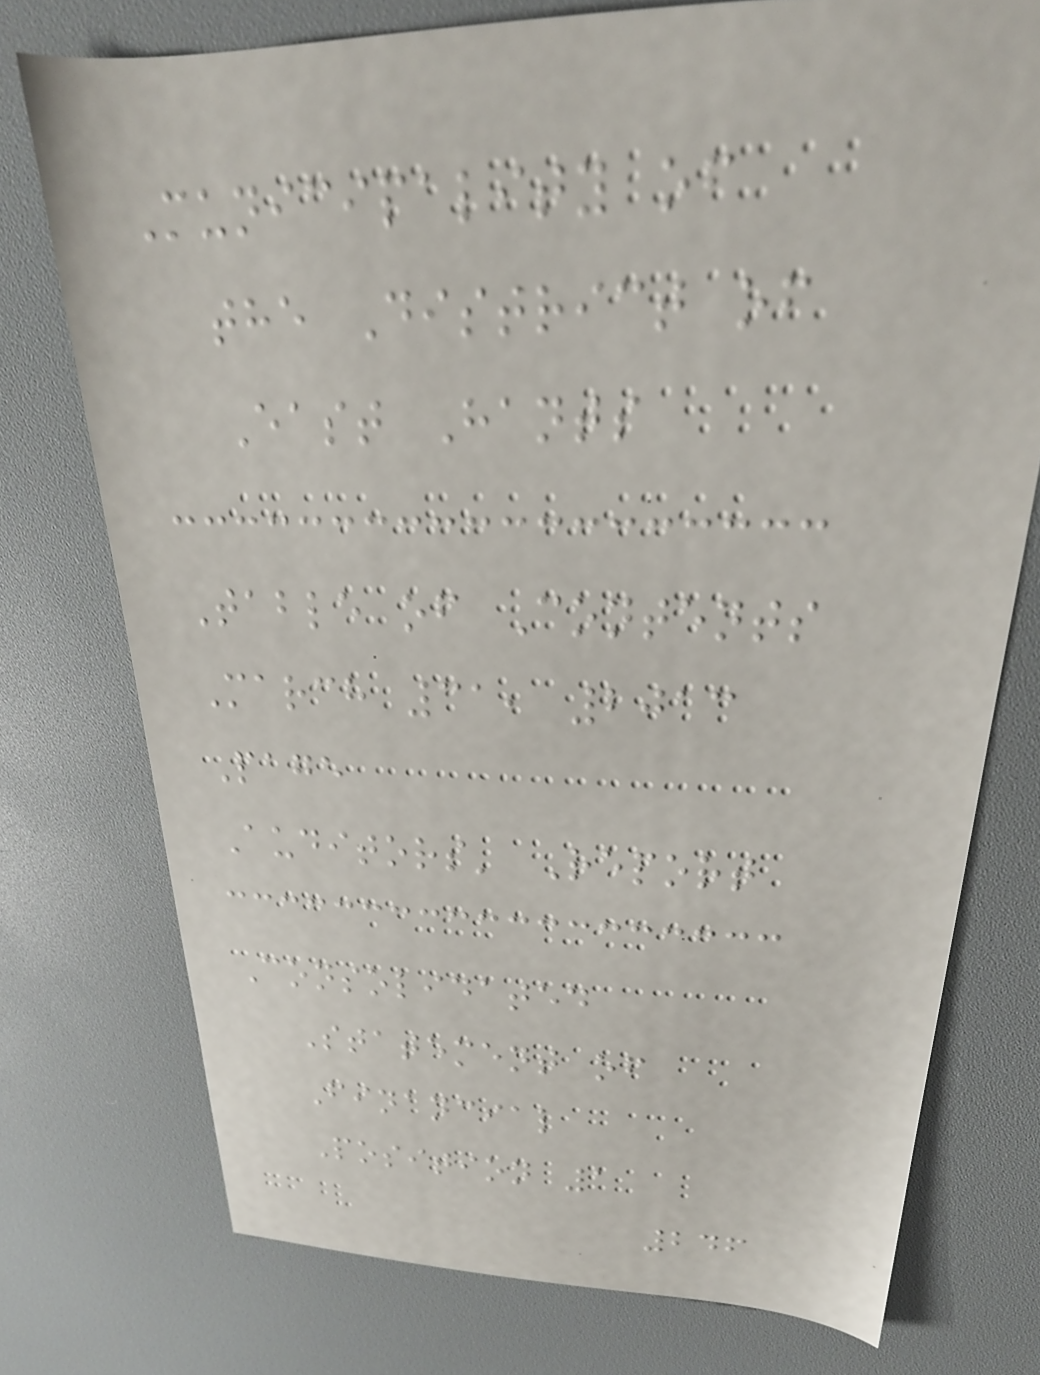Municipality of
the District of
East Hants
Table of Contents
March 31, 2013
Page
Auditors' Report
Consolidated
Statement of
Financial
Position 1
246
